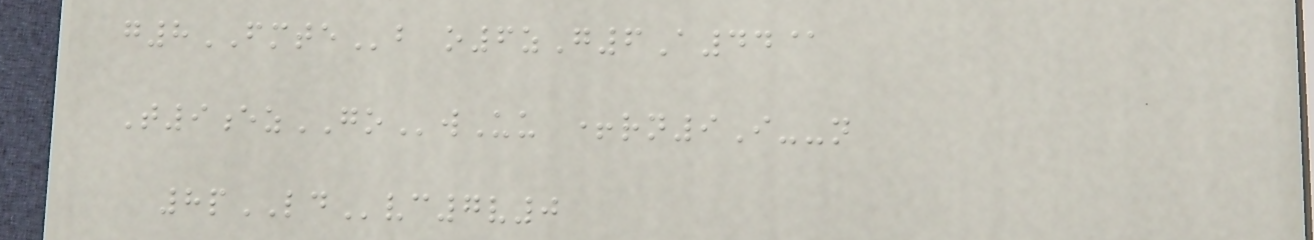g8FMTEb o6zG6A44@
T9ezGOwUu +rn9I--n
8pLDvc7v0
